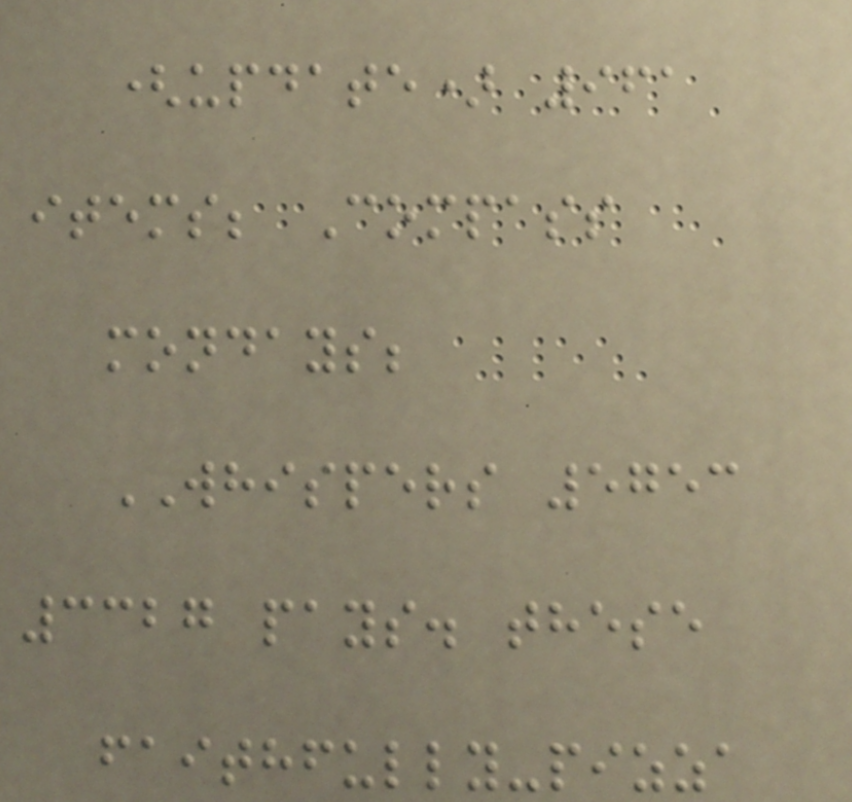(update) 961
items; Compass
mondays;
WHISPERS 5753
3327 pays. these
faithfully-pizza
